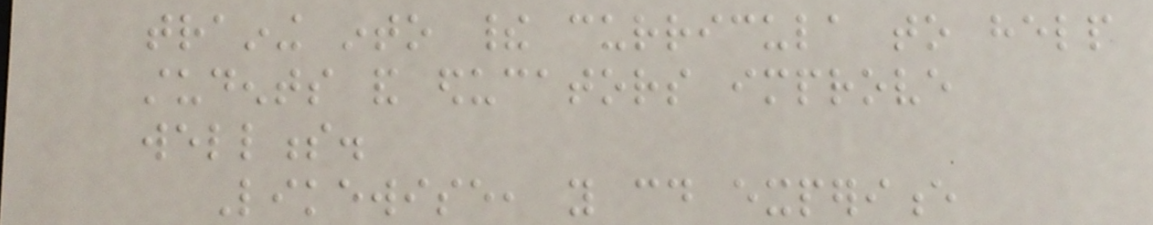training into their curricula to help
students and educators improve
wellness.
Likewise, you could experience
